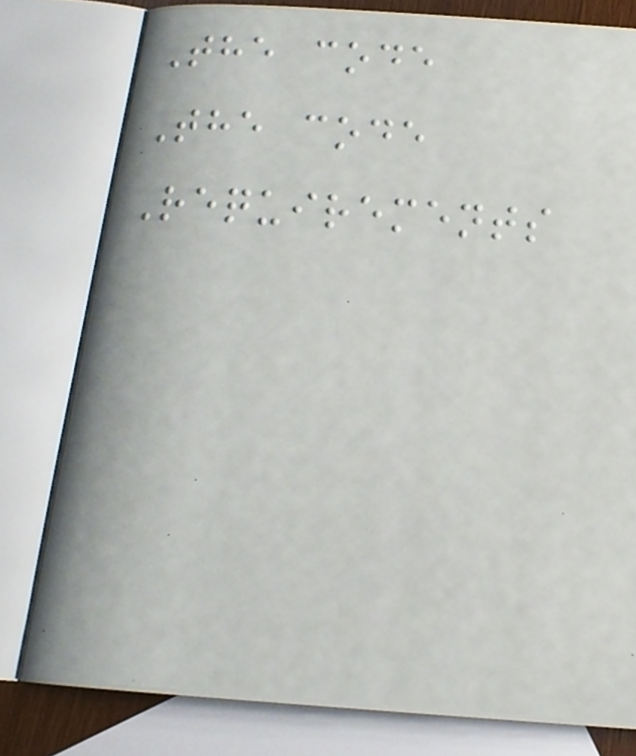The code
The code
Requirements
